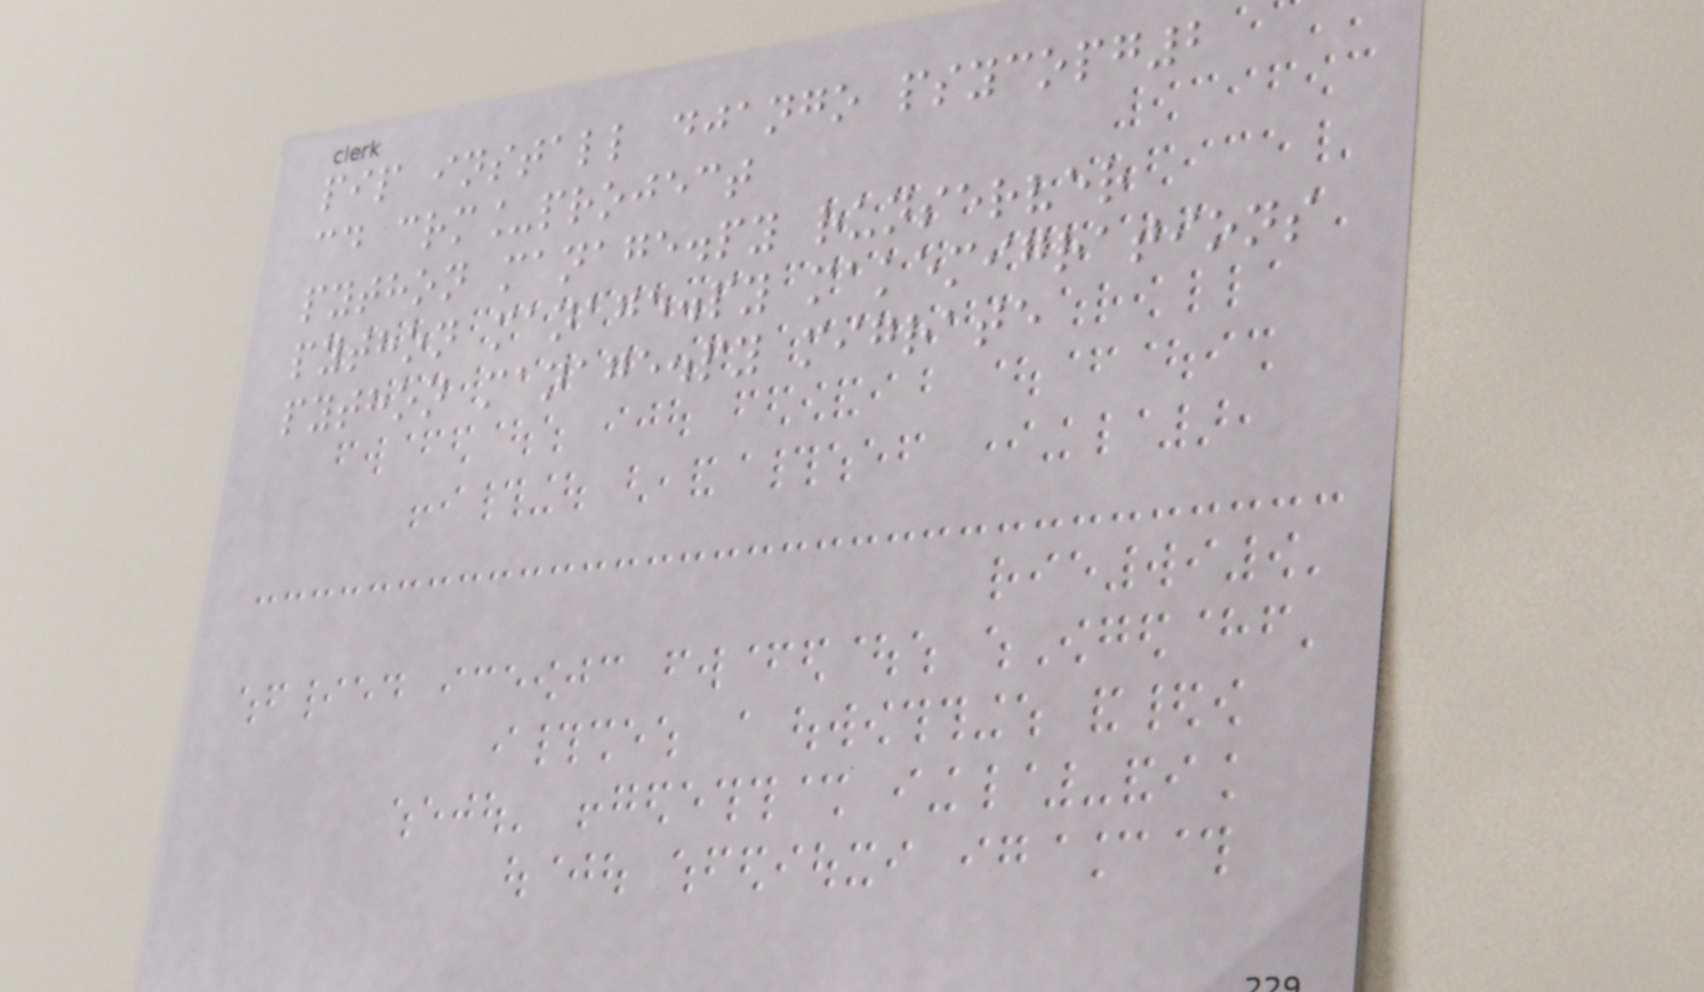pip install django psycopg2
cd crm_project
python manage.py runserver
python manage.py makemigrations
python manage.py migrate
